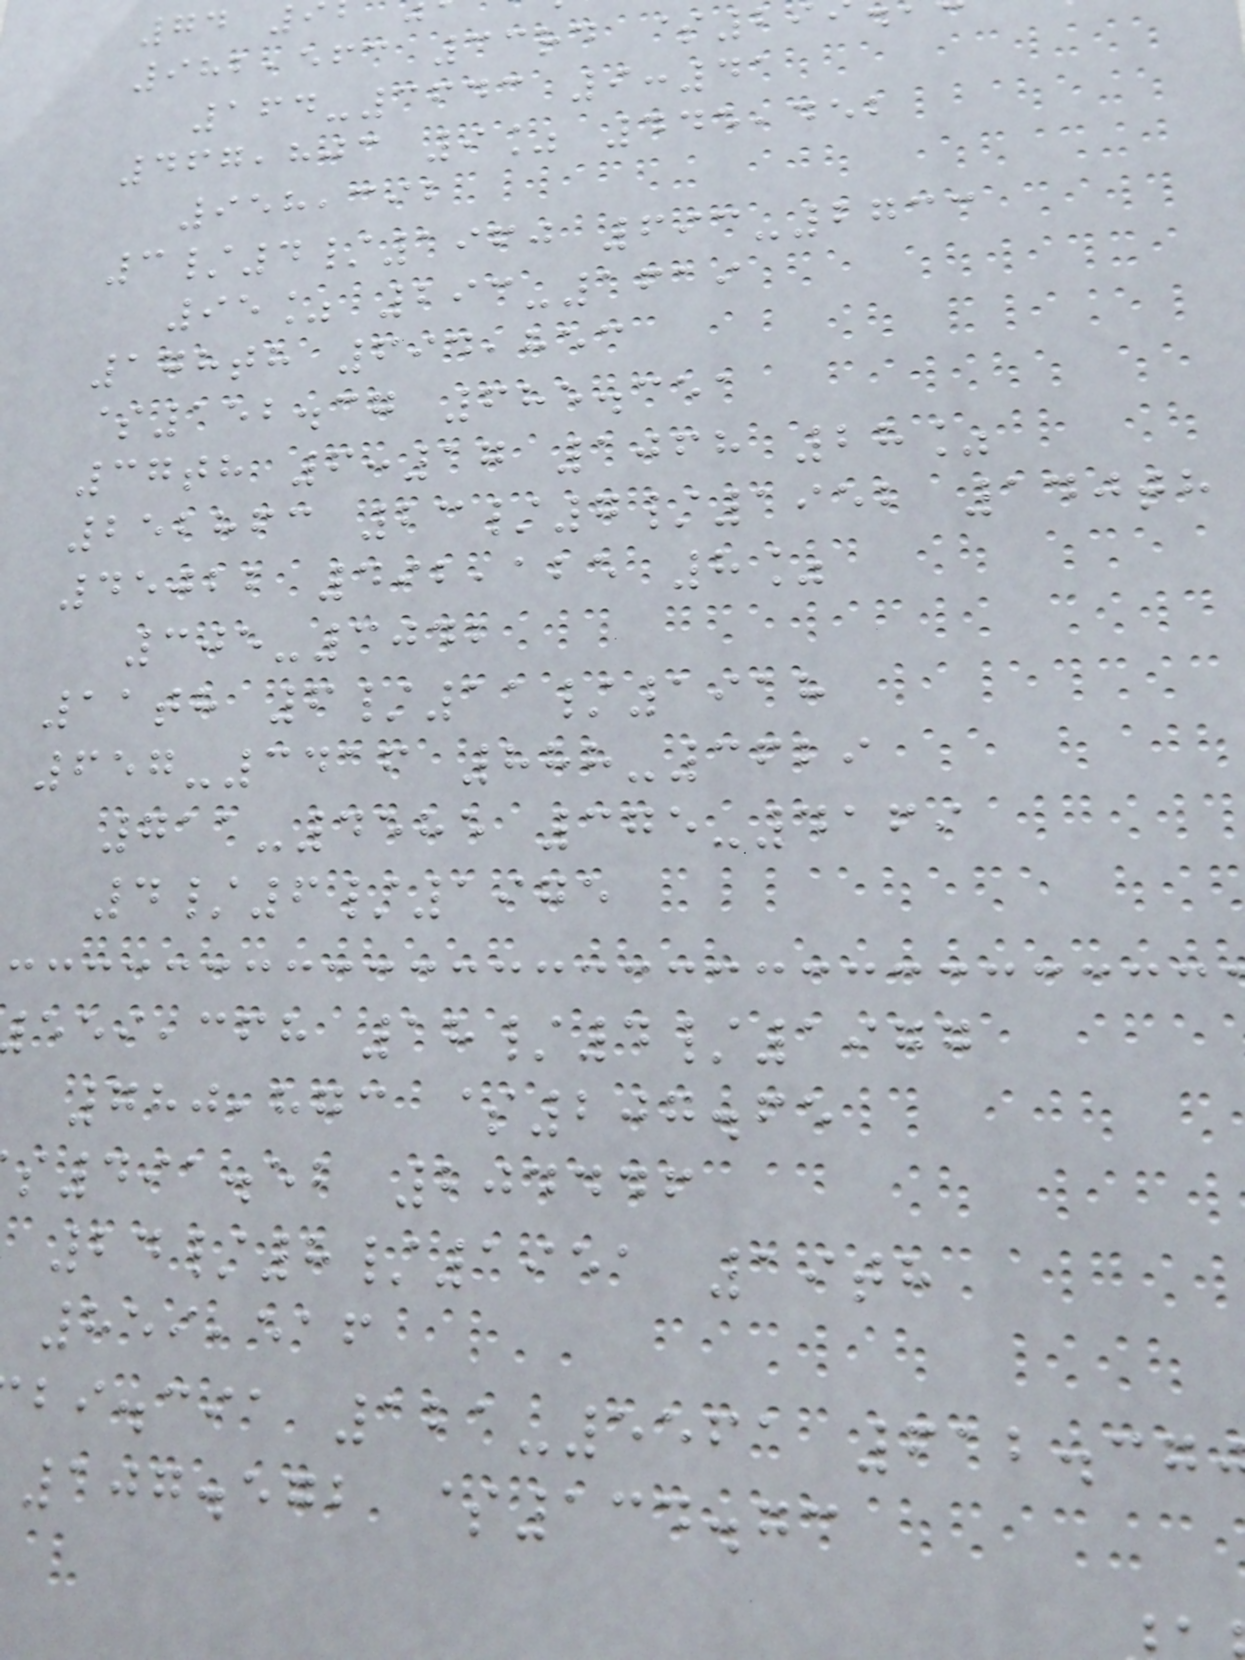982,563 33rd $29
164-3643 9:41
467,803 9% 445,452
958,392
3/4/1960 693-2733
95% 293-1619
178th 694,853
$152.37 685.351
37th 6:17 1068 28%
252863 23/7/1952 140th
45022 492,125 8%
305-3042
11th 6/11/1918
657-3416 888-3629
711-4585 375-4169
4/6/1975
,cfh 18/4/1977
780,873 $207.65
491.52 204446
24/8/1951 19th
859,516
bi.cia 121-5561 612.37
107.572 $134.73
